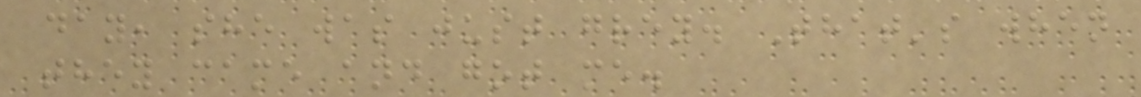day, she was just grey. That's when
they came and got me.
